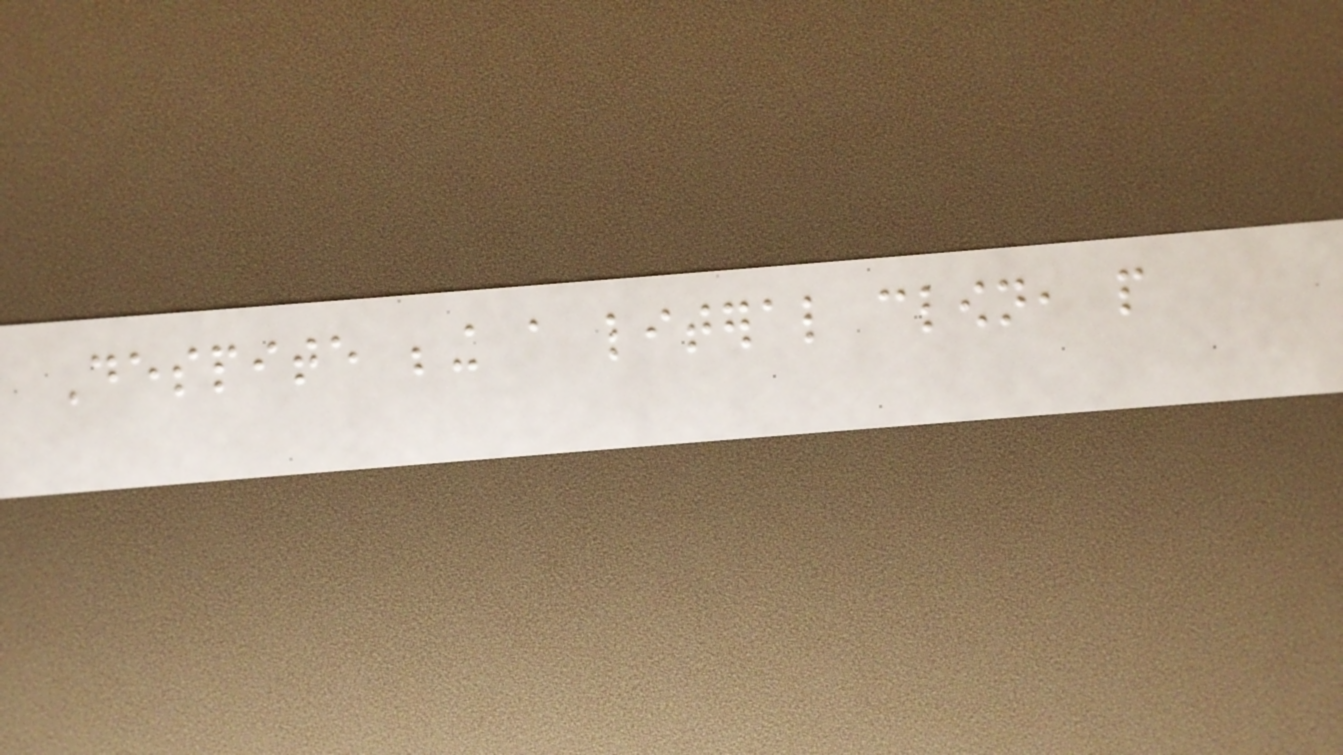Despite being a literal clown, people
